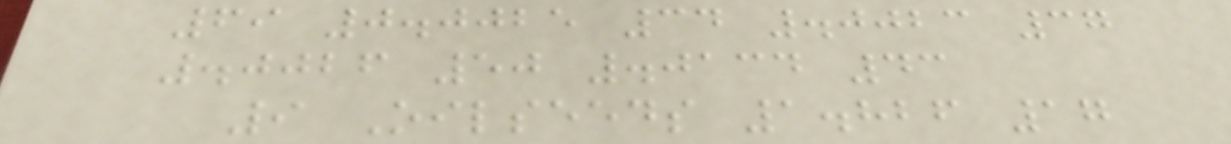69 0.0025 34 .0023 37
.0026 50 .0134 43
9 Oilseeds 1.826 17
